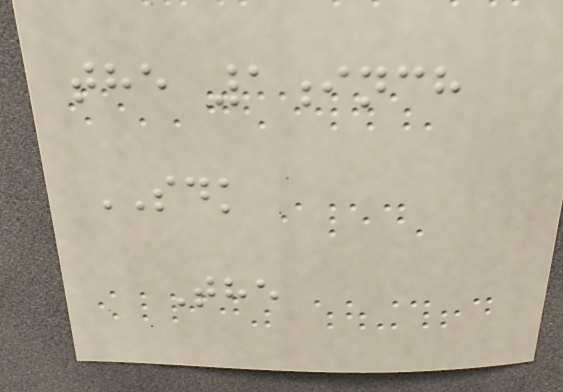the 1inch
SDK
The
